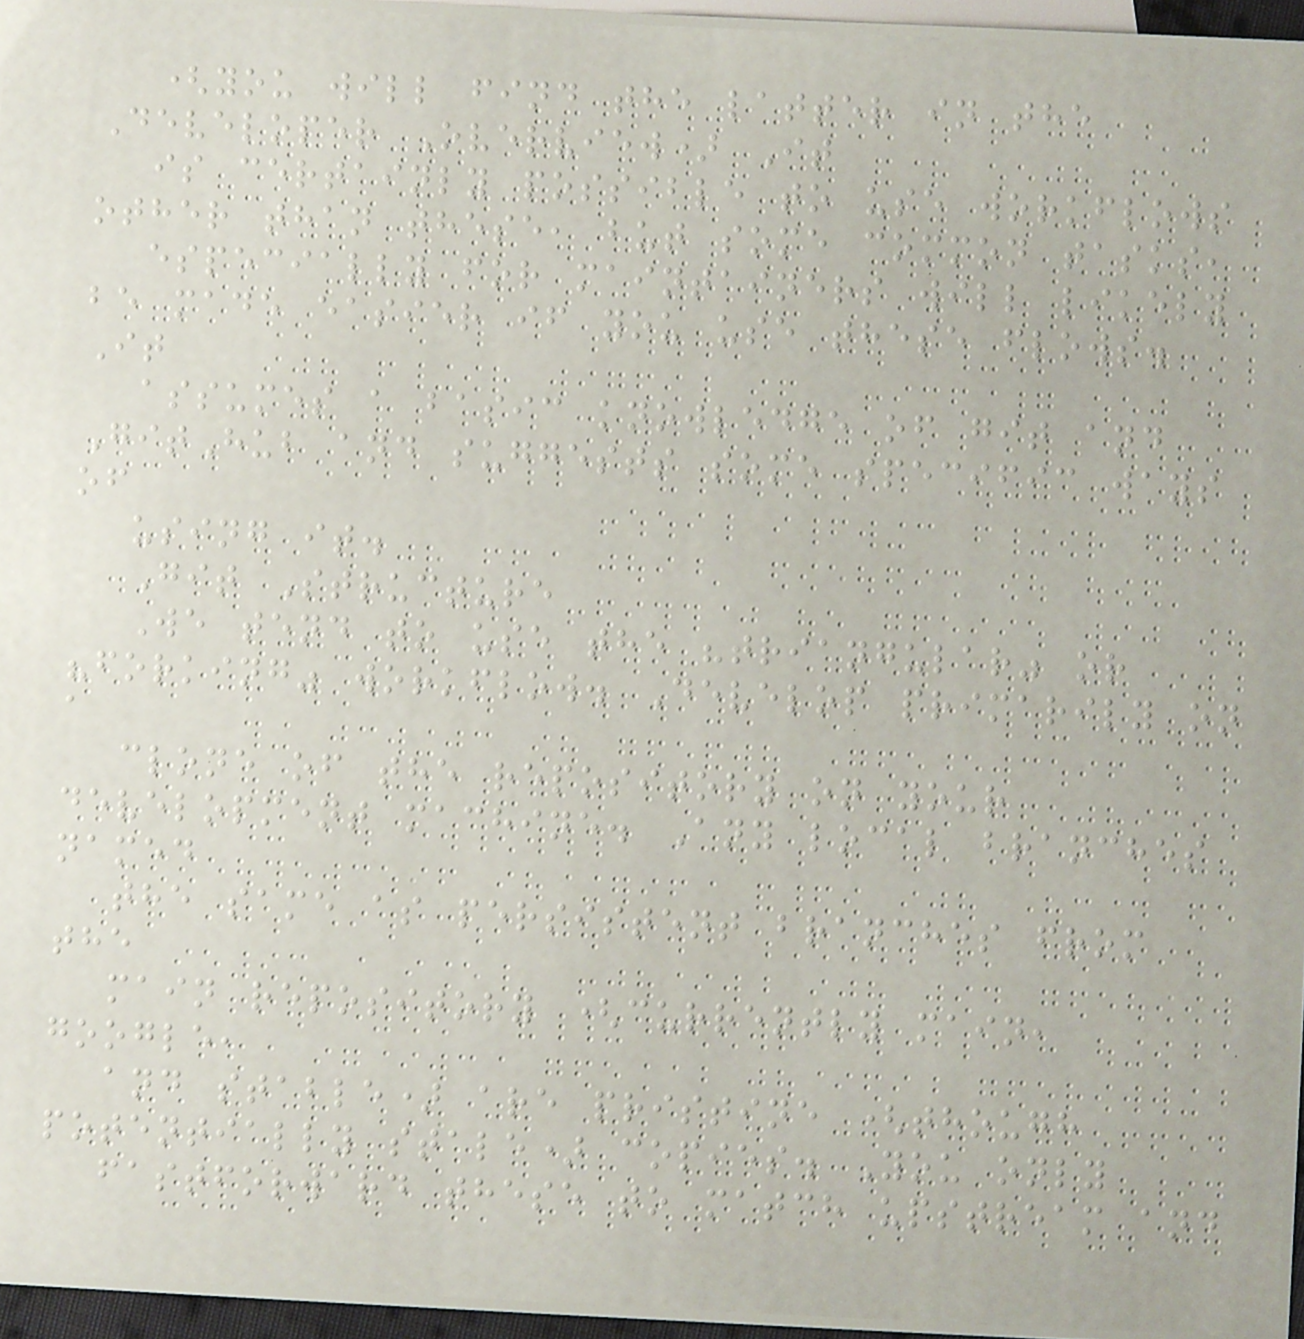(you will find the latter in the
Developer Overview) It
is certainly possible to use workflows
other than these, but some common tasks,
especially for maintainers will likely
be made easier if you use these flows.
It
assumes a basic knowledge of git and
GitHub and suggests some specific ways
of
using it.
Git Structure
We tend to use the "triangular" or
"forking" workflow. Develop primarily on
a
clone of the repository on your
development machine. Any local branches
named
the same as persistent branches from
the
main repository (currently main,
google,
and stable) are pristine (though
potentially stale) copies. You only
fastforward these to match upstream and
